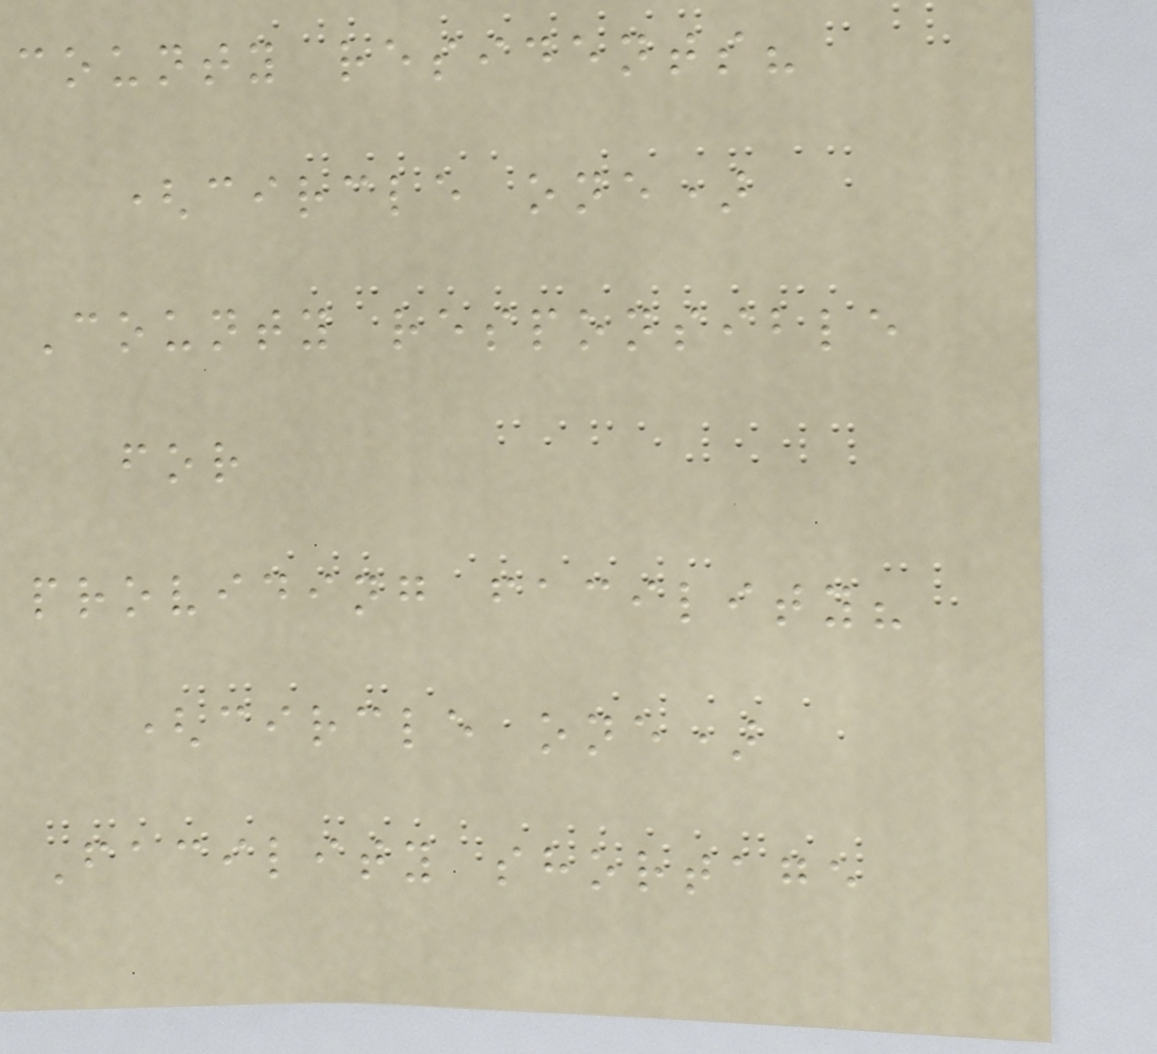county residents?
(circle one)
County responsible
for
providing facility?
(circle one)
Facility shortage
